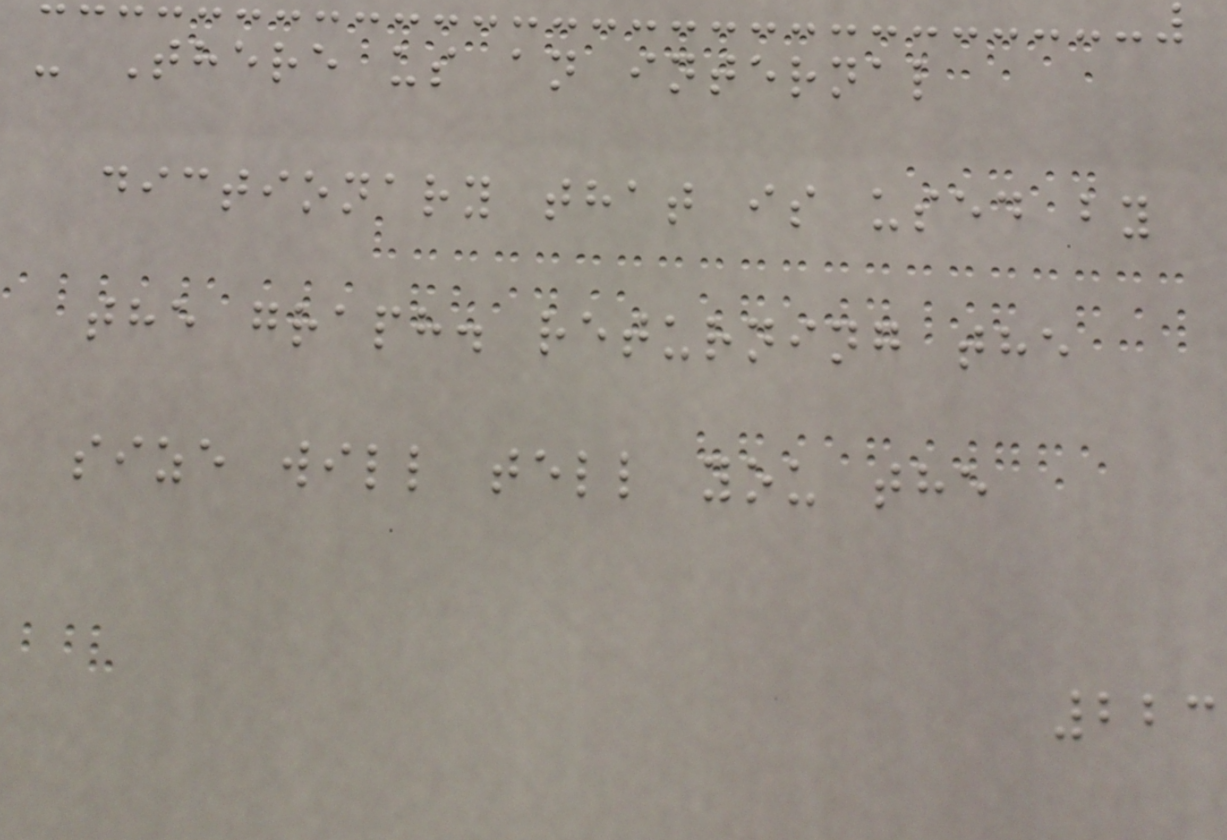- There us an internal
dictionary that is used by
the graph. returning the
size will tell you the
223
